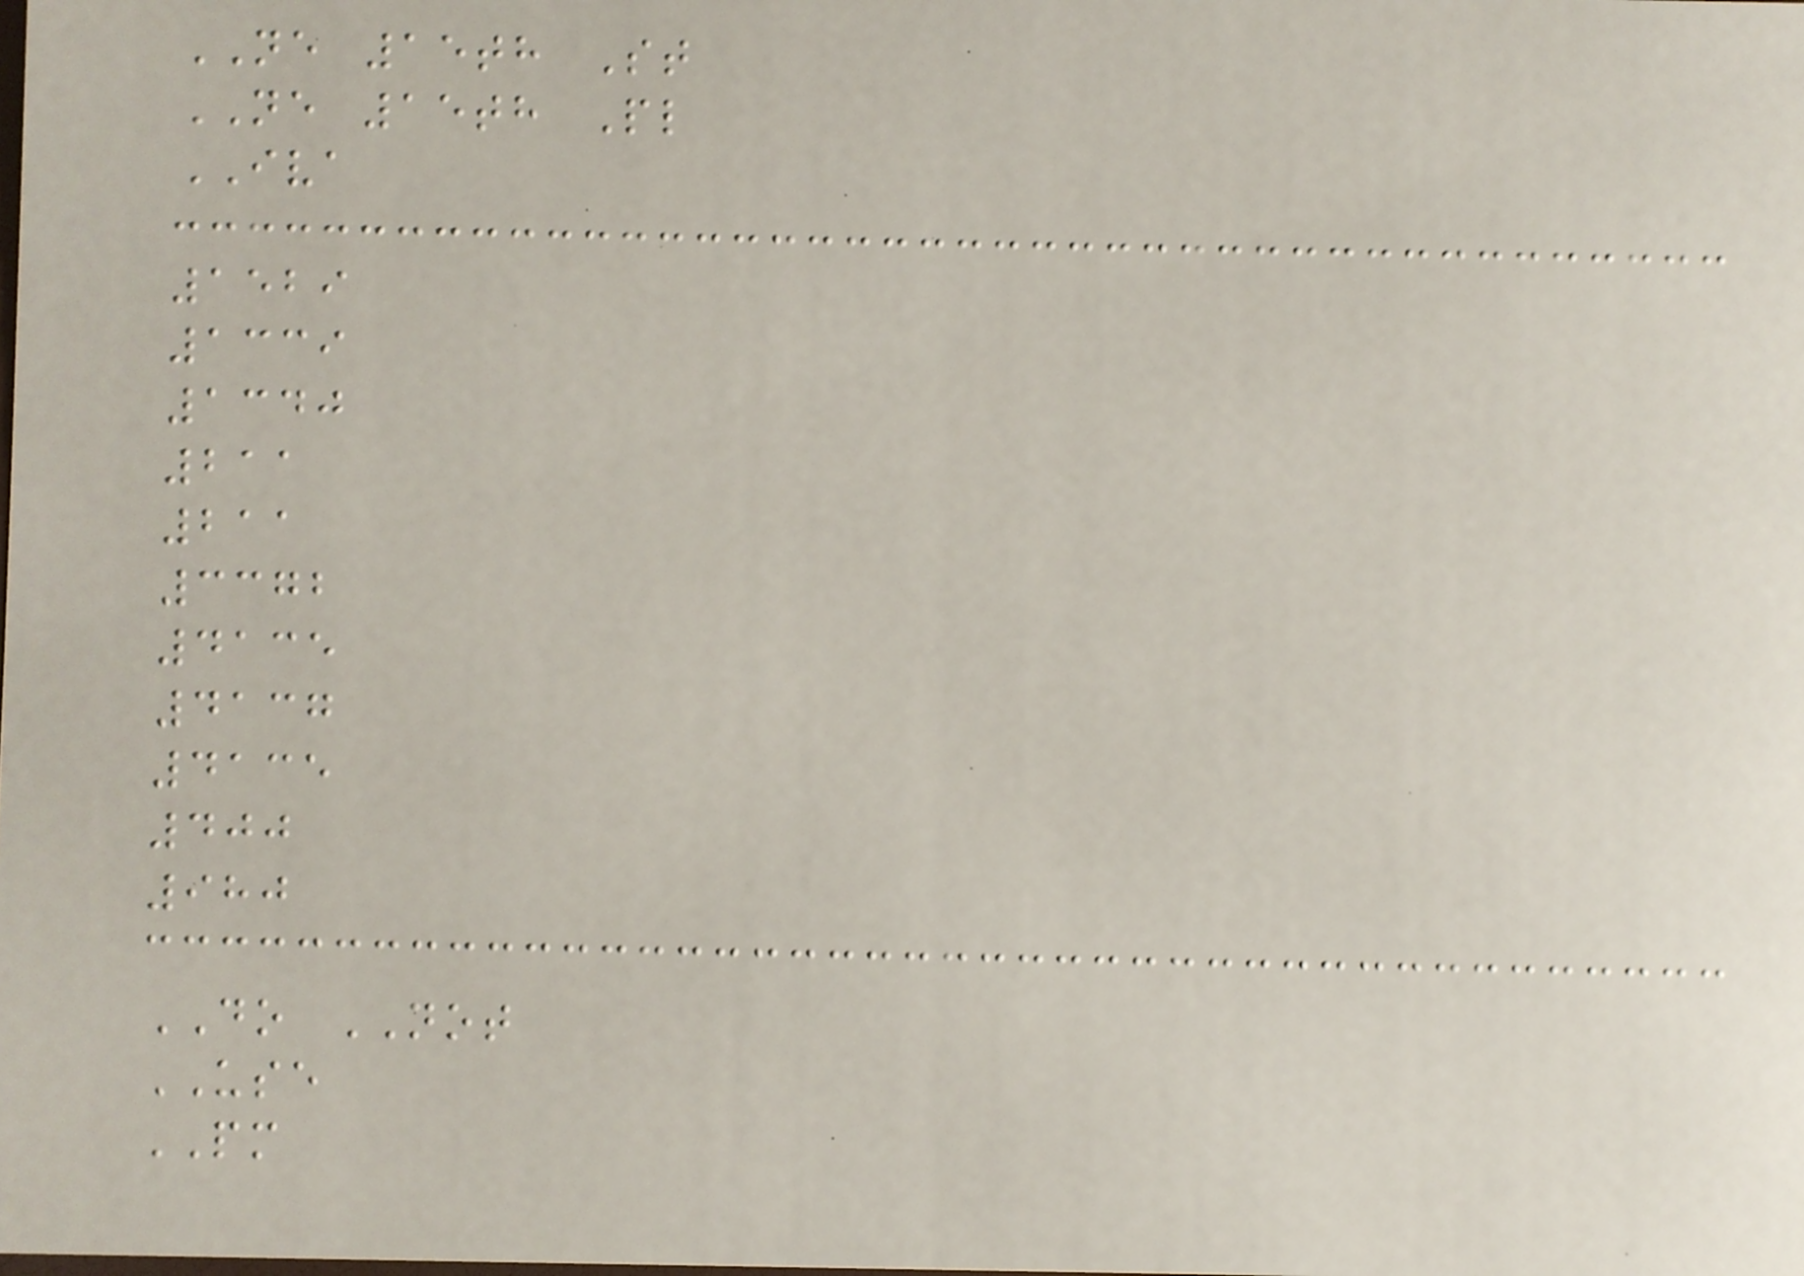NE 15th St
NE 15th Pl
IVA
1529
1339
1340
211
211
3372
4135
4137
4135
400
980
DO NOT
USE
PM
